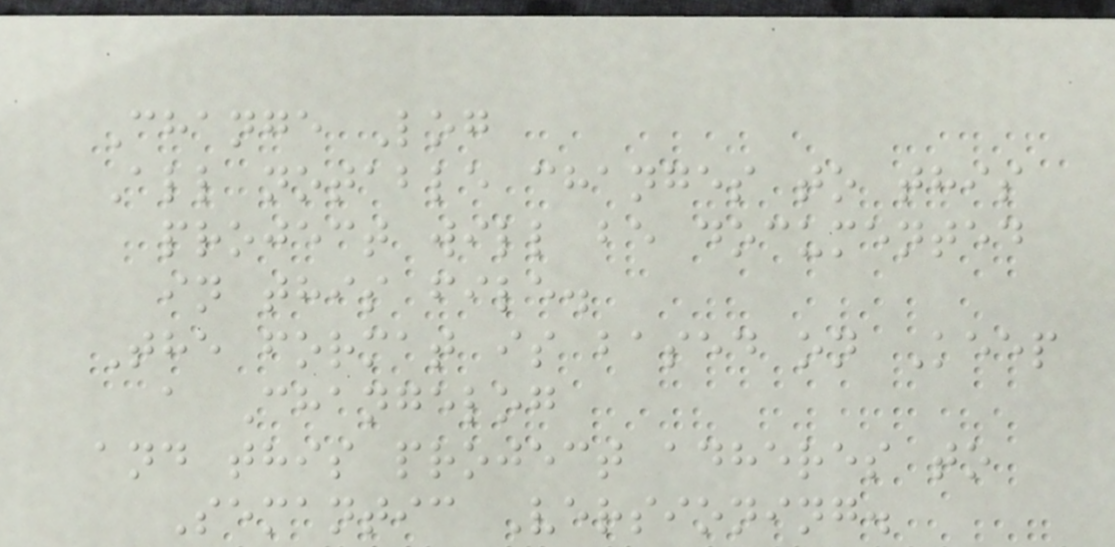Change Log
All notable changes to this
project will be documented
in this file.
The format is based on Keep
a Changelog
and this project adheres to
Semantic Versioning.
